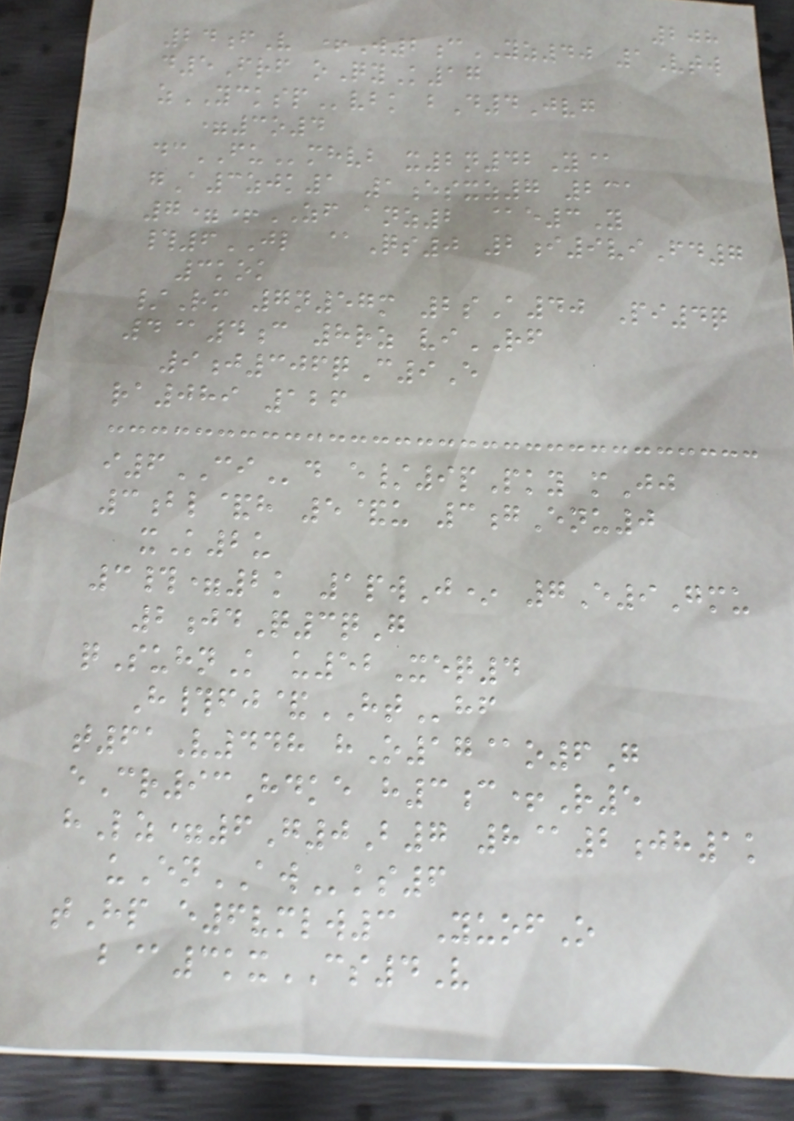208
24fV +W2cYZ40 1Vtw
d5Frf oQyK17
zYCKSPvbk bD4Jvg
=3o4
dcFUmhvb x2n42Y@
gA3zjk1 1esxz7 231
7=+ZF anz2 @e3Y
#6JL @Qs0 2i9viFd7
3kok
/Rm 7n57m 2sA40 Pi4q
4@4c 8rz viRF
9j306qC9E
ra089 126
i6CId e/9pPky mJj
3bl&h 5&u 3gEnu0
xK2u
3#=2k 1pwJ* 7E9Gmu
2jdQ3qG
qSuhnK u52Xeq4
H#fj&HThf
t61V448 hO17@o6G
eCr93Hdke h3c+R5
hLz=6G0B7 8@2jh1k
uEnAWks6
tHp e6vmlw3 YuofO
b@3kxCS4V
